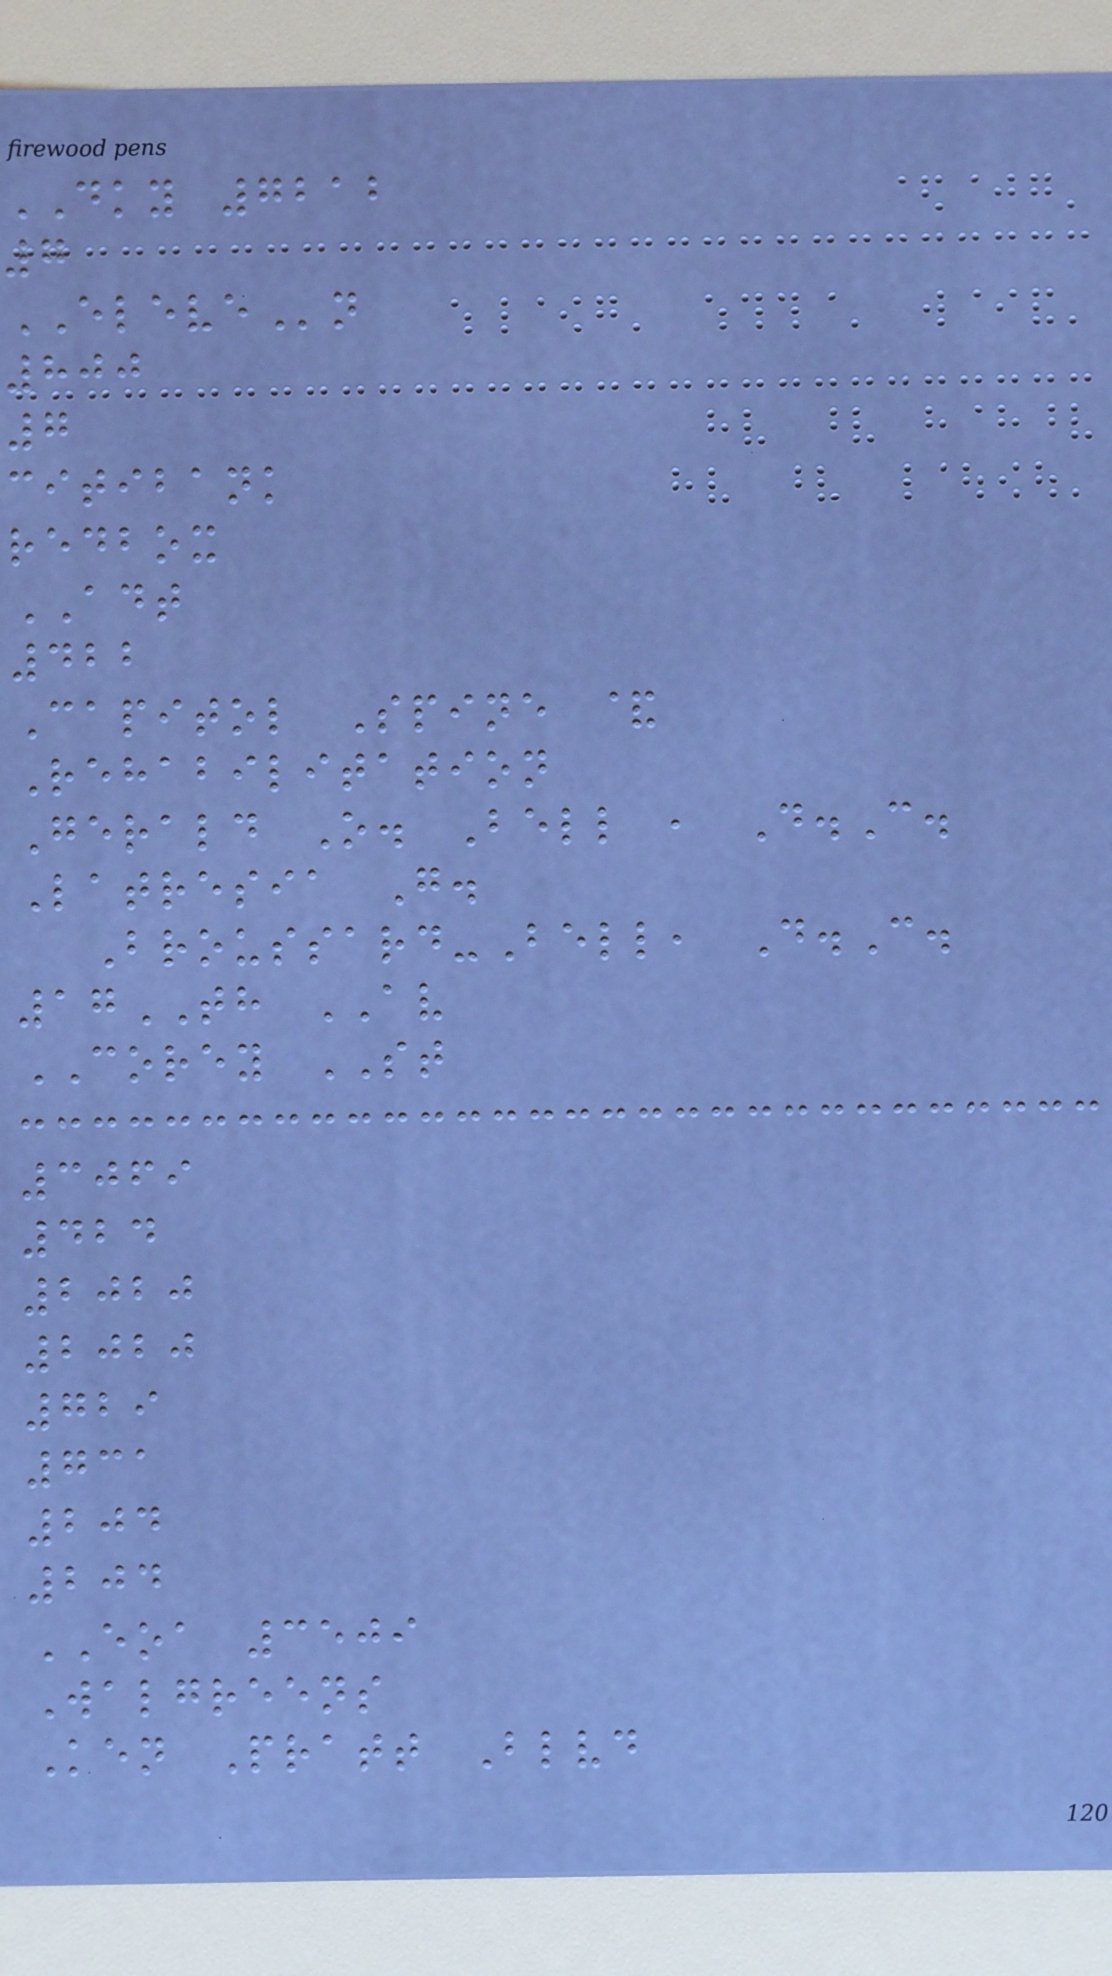DKY 7212
7
ELEVEn
800
7
citibank
redbox
ADT
422
Capitol Spine &
Rehabilitation
Gerald O. Bell , D.C.
Latresia G.
Broussard-Bell, D.C.
17TH AV
COREY ST
3069
424
2020
2020
729
731
204
204
EOA 3509
Walgreens
Ken Pratt Blvd
